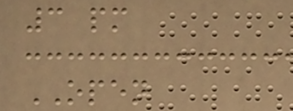3 pm
OPEN
